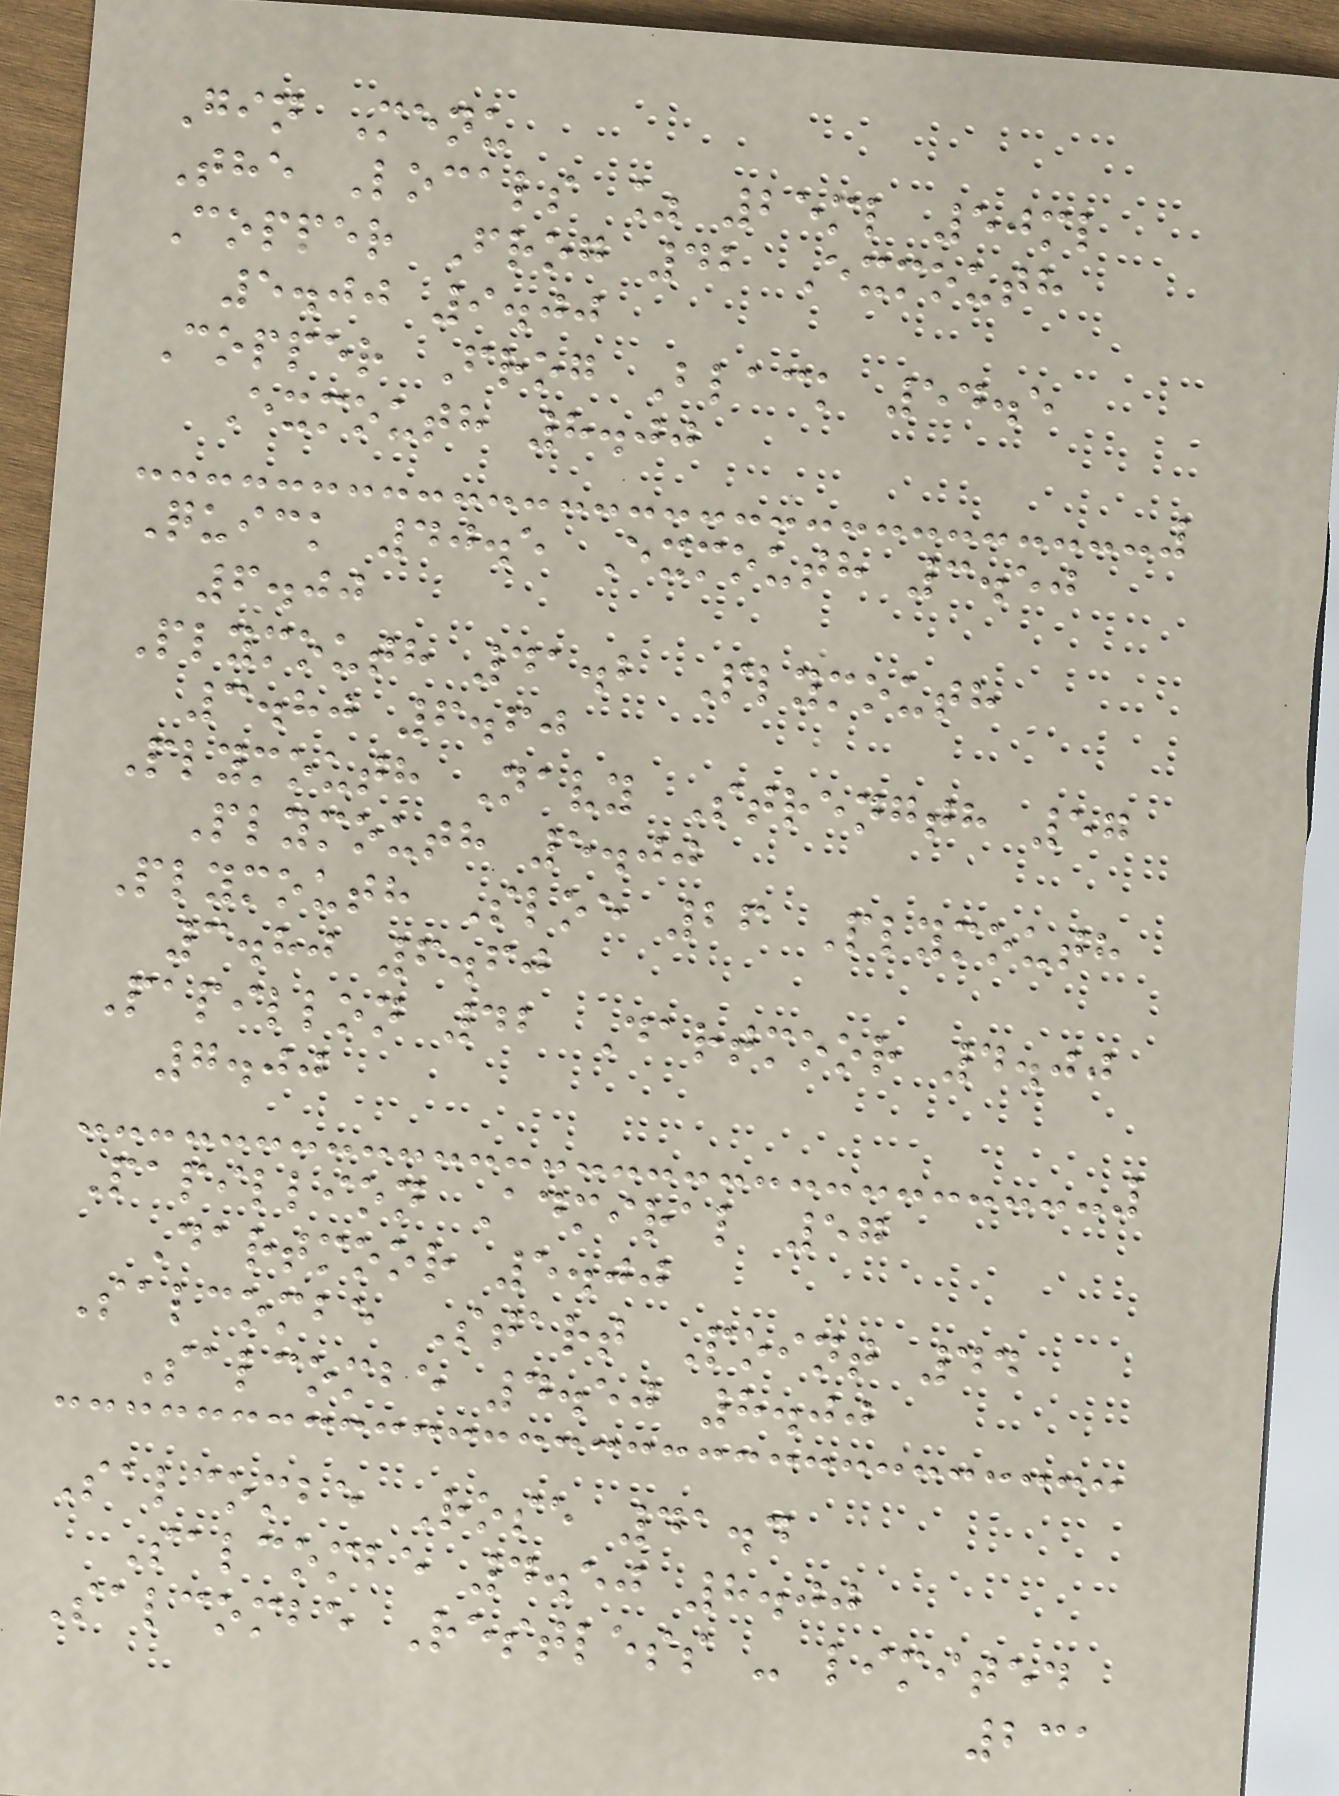Gin Menu
The Locals % 25ml 50ml
Copper Frog 42 Exmouth
5.00 9.00
Copper Frog Black 54.5
Exmouth 8.00
Quick 40.5 Exmouth 3.50
6.00
Plymouth 41.2 Plymouth
3.80 6.60
Plymouth Navy Strength 57
Plymouth 5.00
Plymouth Sloe 26 Plymouth
3.80 6.60
Papillon 42 Dartmoor 4.00
7.00
Papillion Admiral 57
Dartmoor 5.00
Salcombe Start Point 44
Salcombe 4.50 8.00
Salcombe Rose 41.4
Salcombe 4.50 8.00
Salcombe Restless - limited
231
